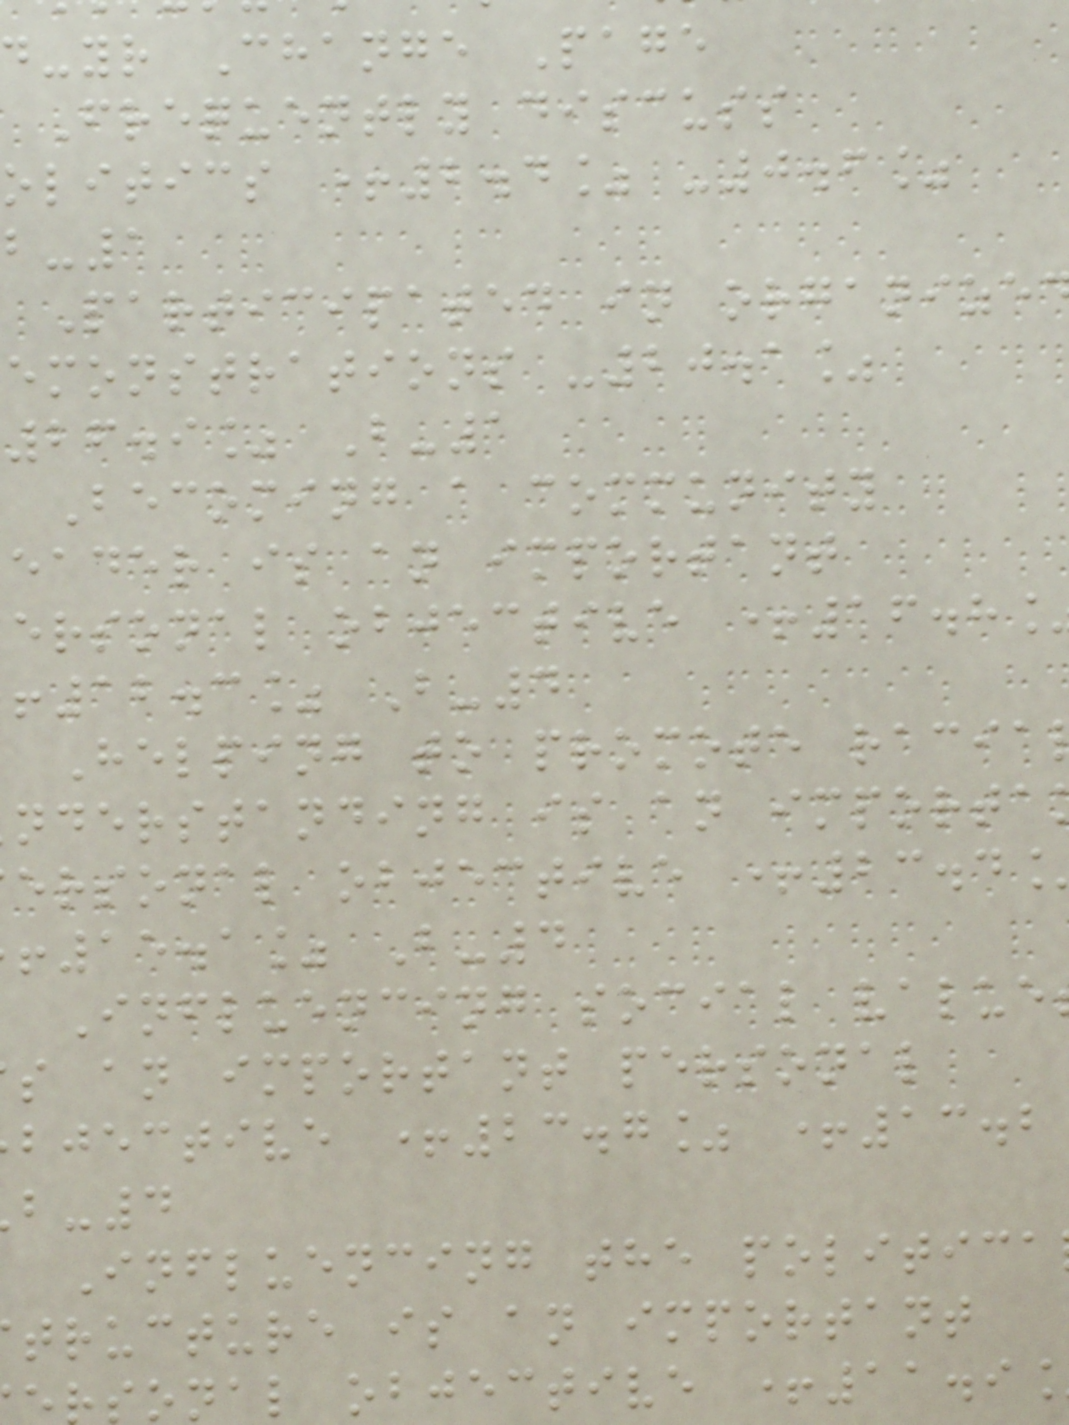d-yr Change Page
Frequently discuss
olitics +2.4% -0.6%
b-1
Participated in organize
emonstrations -20.1%
26.9% B-1
Becoming a community
eader is an important
ersonal objective +16.8
12.3% B-4
Helping to promote racia
nderstanding is an importa
ersonal objective +23.4
15.1% B-4
Influencing social value
s an important personal
bjective +23.7% +13.2
b-4
Influencing the politica
tructure is an important
sonal objective +11.9
